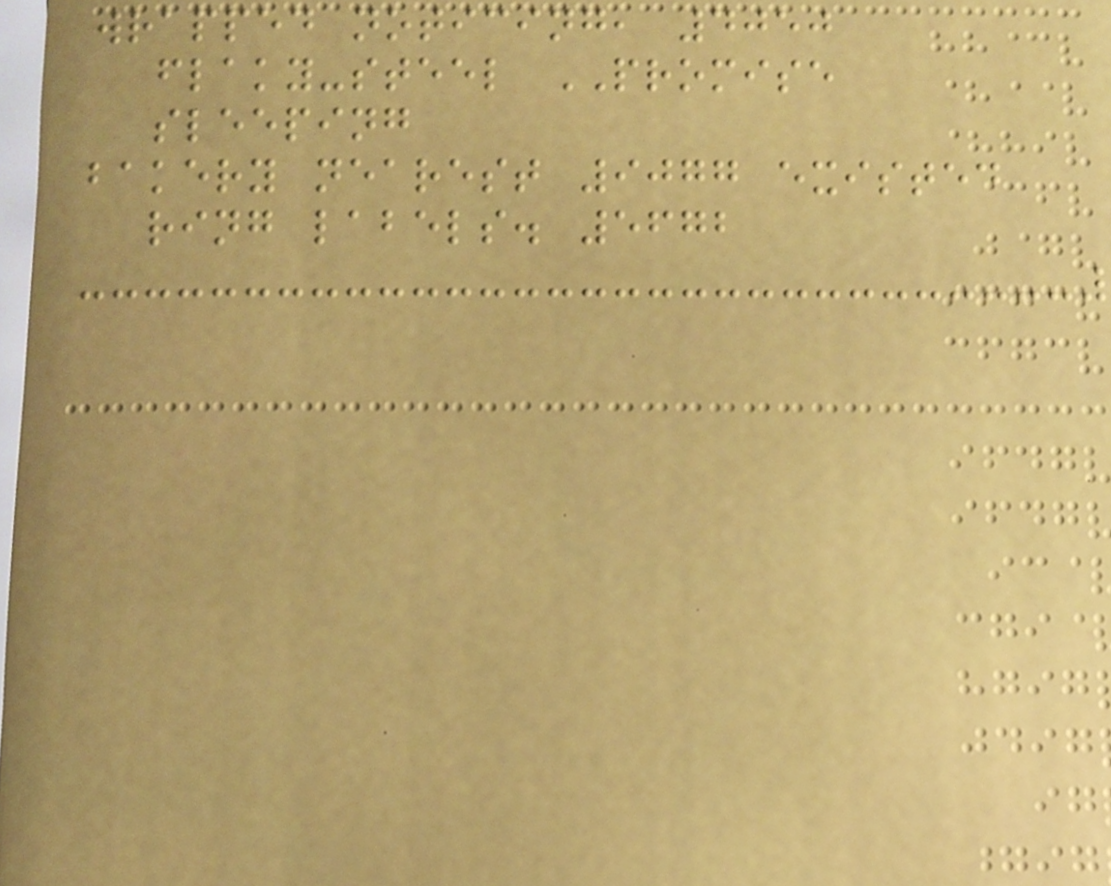wrapped noticing, 4050
flaky-steel PROMISE
sleeping
bakery nearest 9077 existed
ring labels. 5672
